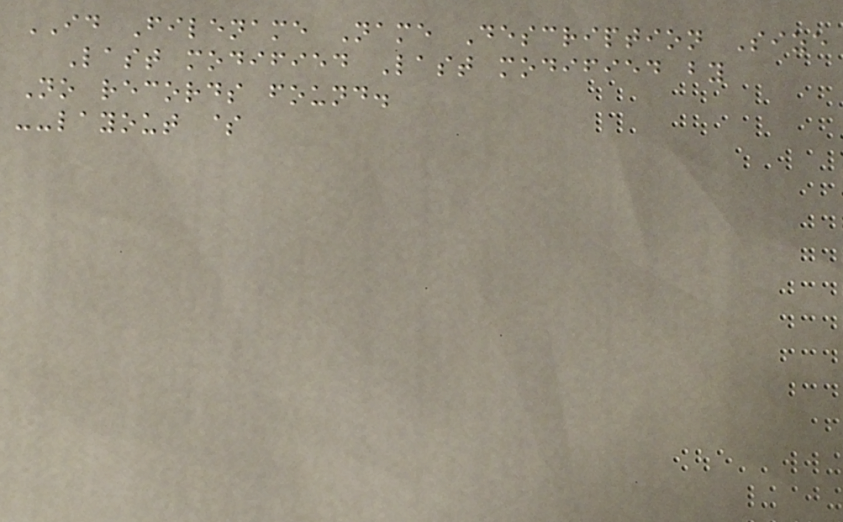ID Filename Name Description Size
Last modified Last modified by
No records found.
--layout $
